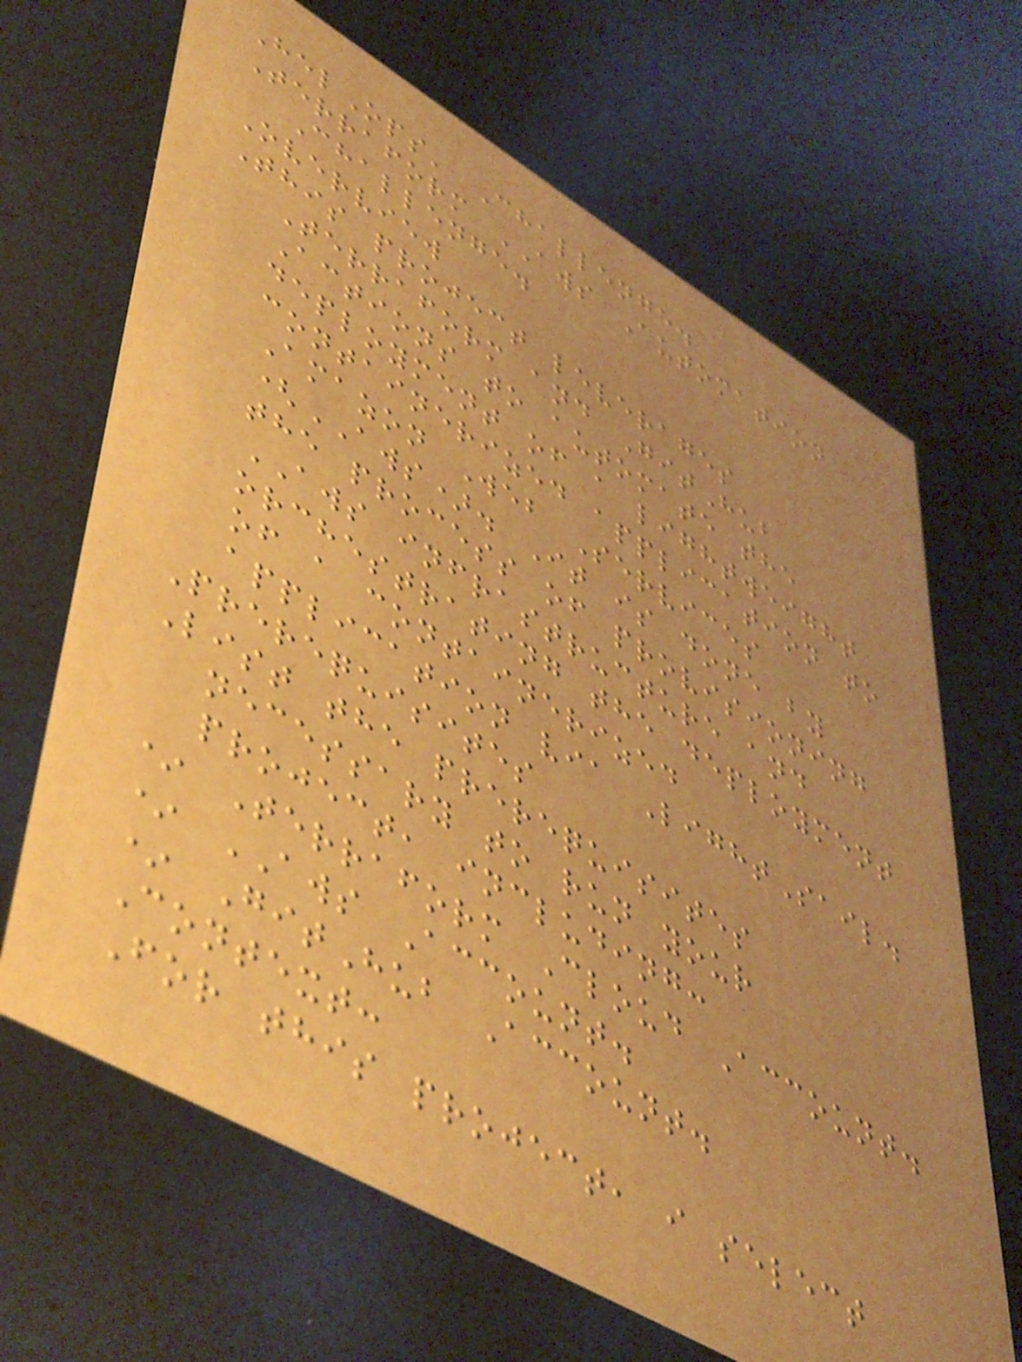HelOps' Challenge.
Terraform AWS Automation
Challenge.
Overview
This project leverages
Terraform and GitHub
Actions to automate the
deployment of a lightweight
containerized application to
Amazon Web Services
(AWS). It is done by
the process of provisioning
AWS infrastructure and
orchestrating the deployment
of a containerized
application via LightSail.
Prerequisites
List the prerequisites
necessary to run your
project, including:
* Terraform Cloud Account.
* AWS Account.
* GitHub Account.
Context:
For this project, i select
